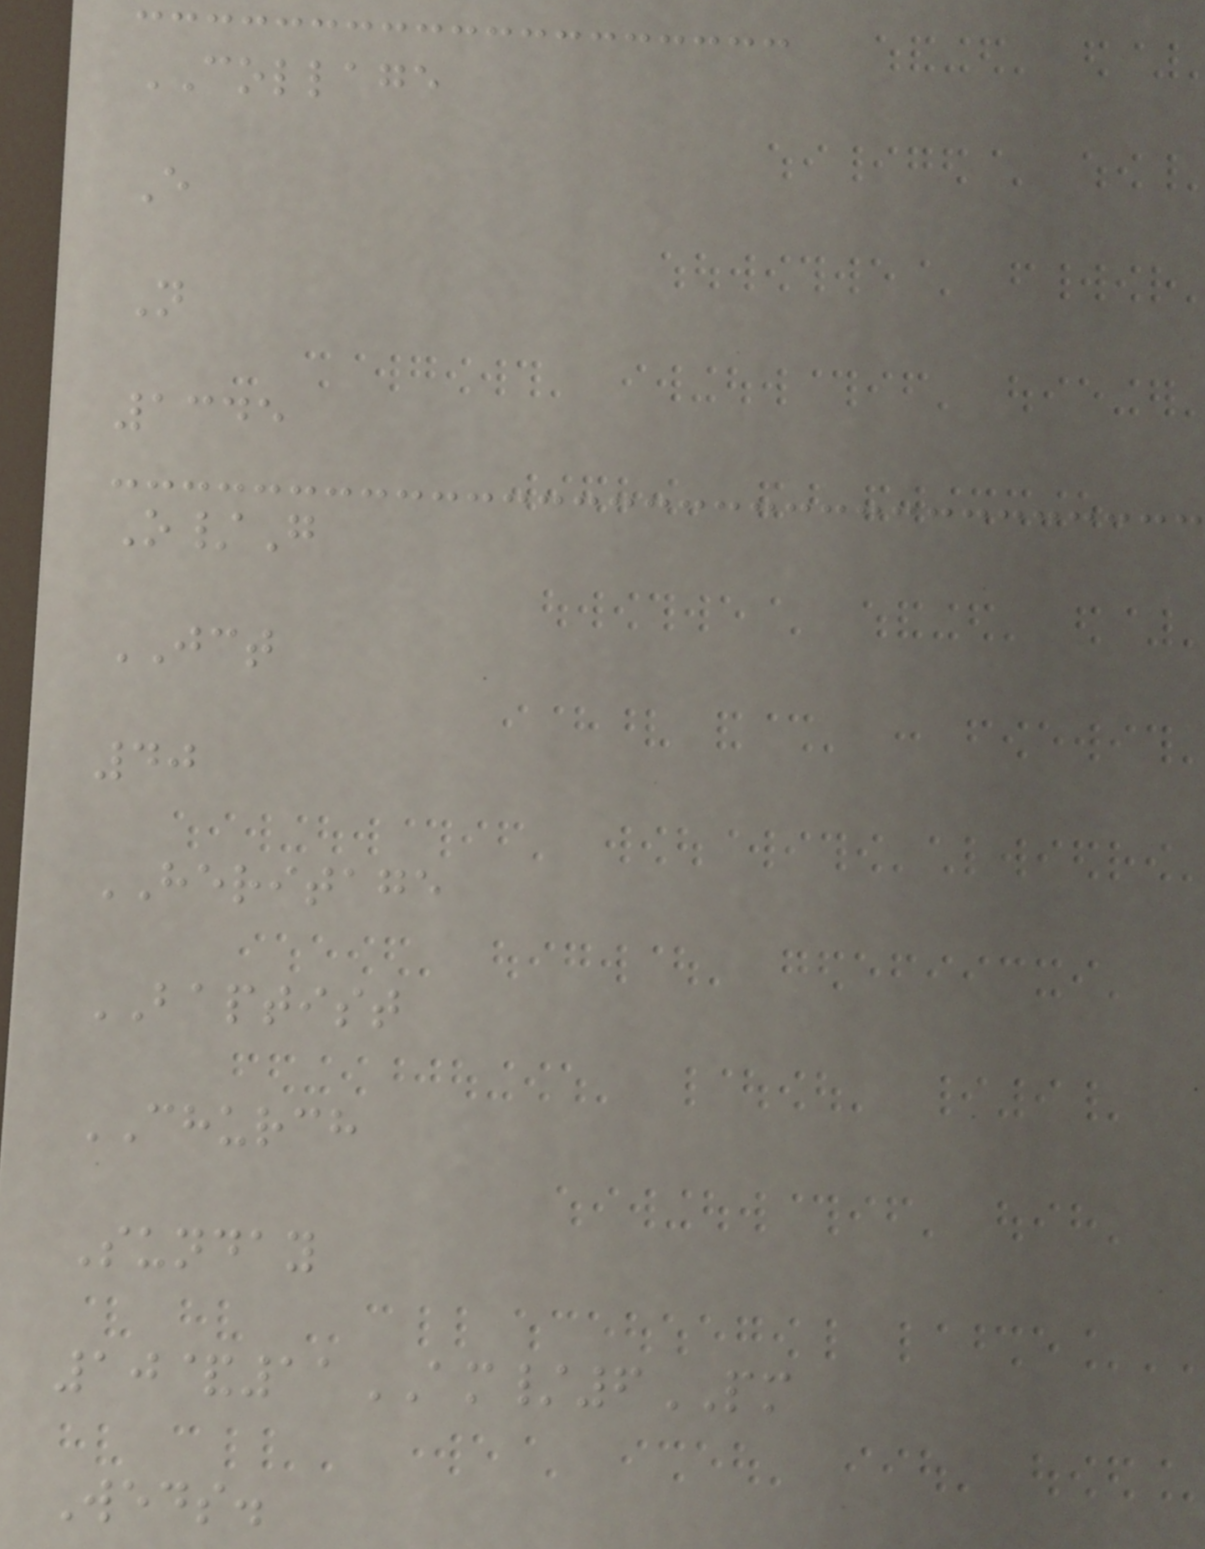COLLAGE
E
N
1345
O/G
JCT
40
HERITAGE
BAPTIST
CHURCH
Sunday
10&11AM/6PM
Weds.
